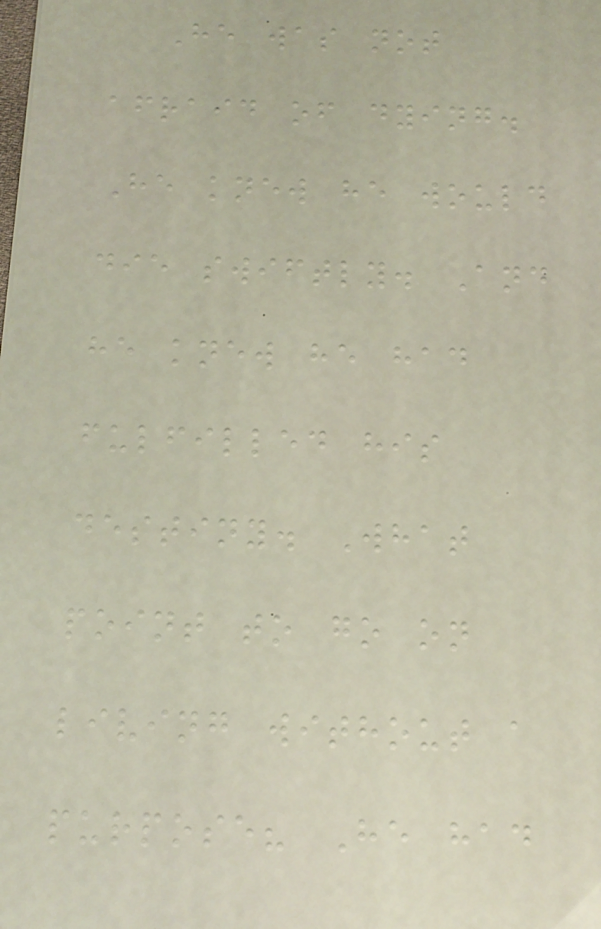He was not
afraid of dying.
He knew he would
die swiftly. And
he knew he had
fulfilled his
destiny. What
point to go on
living without a
purpose? He had
